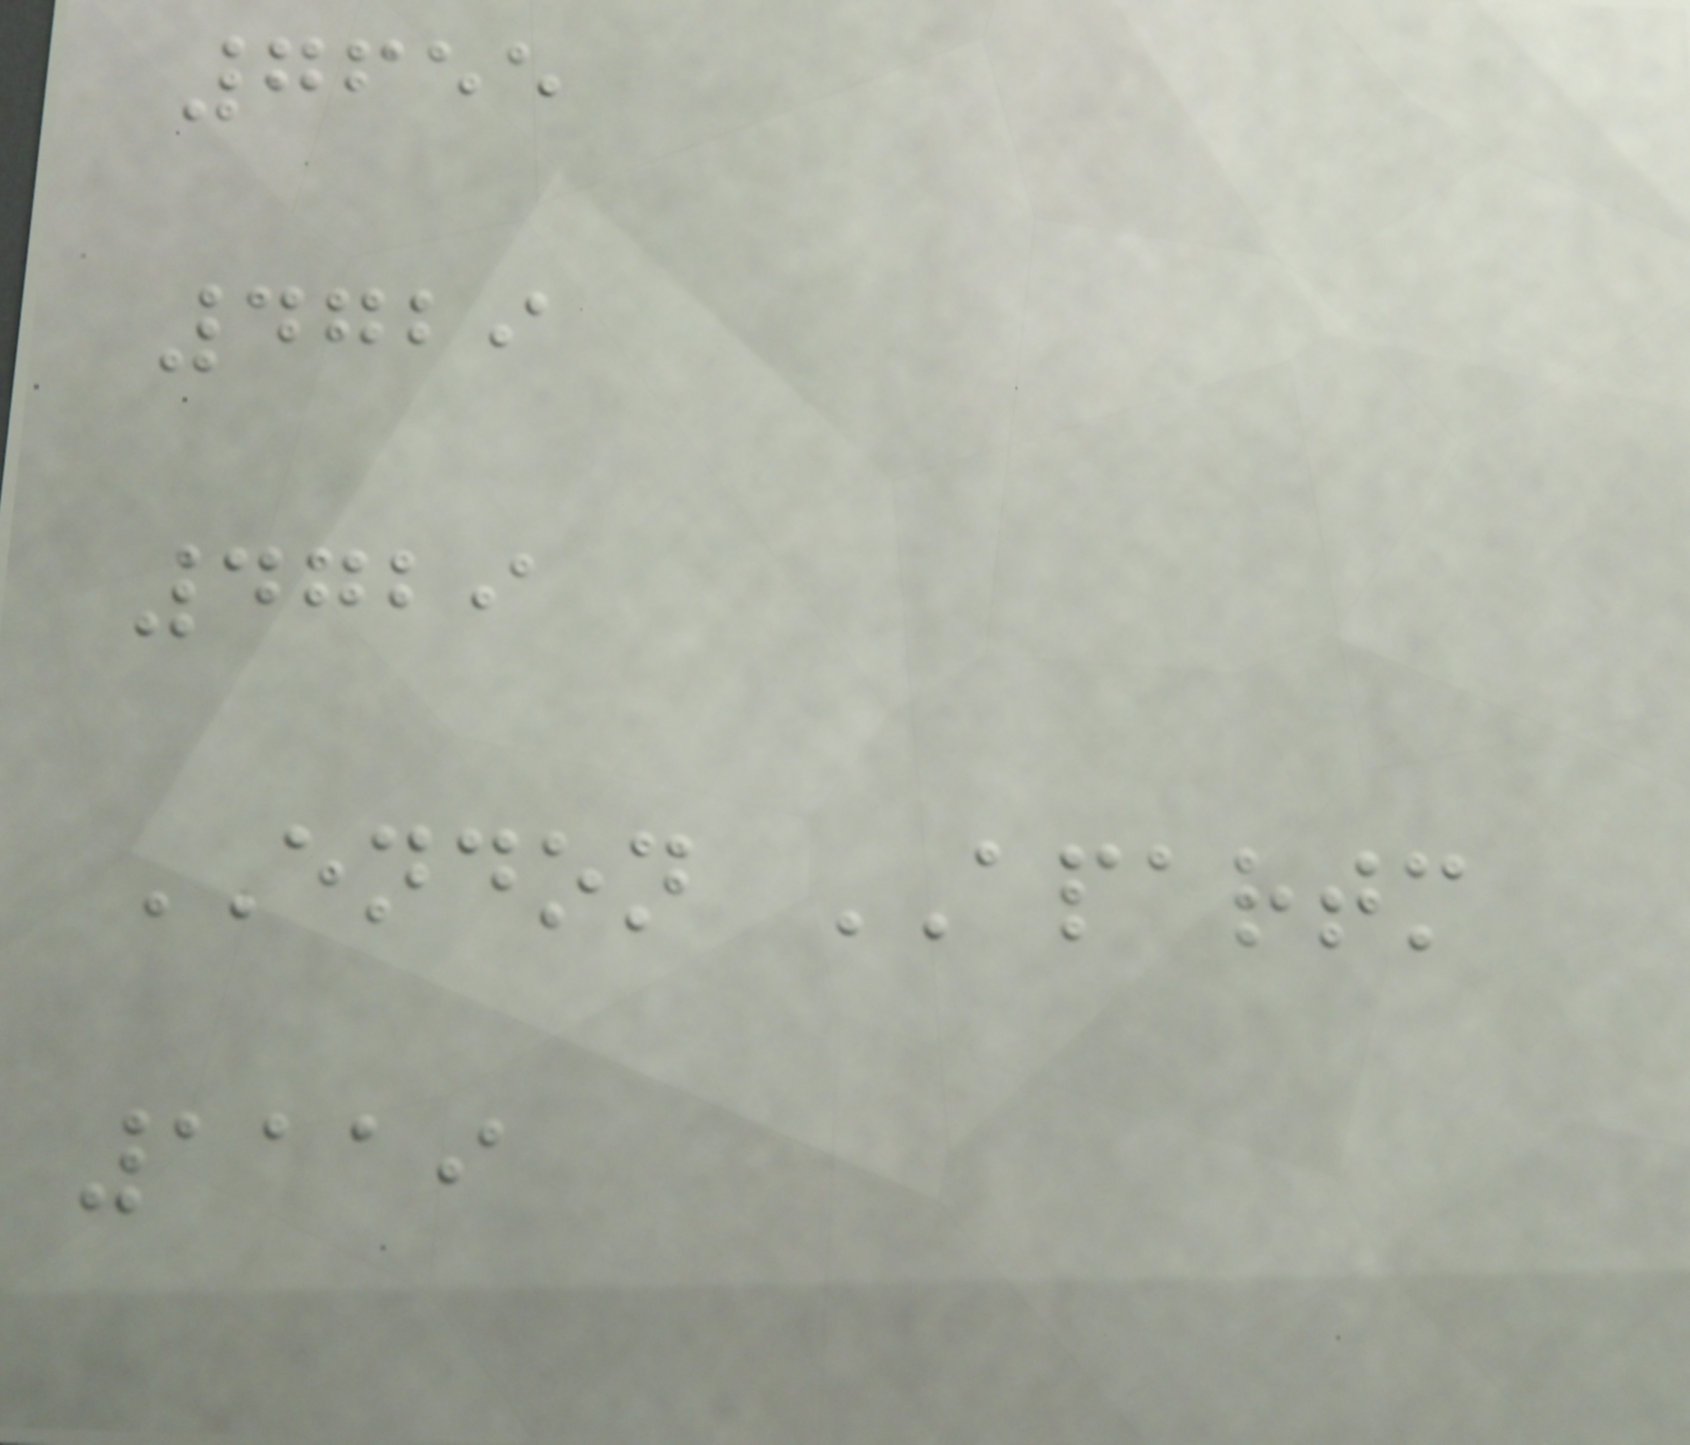7655
4729
4729
ENDON APARTM
1119
